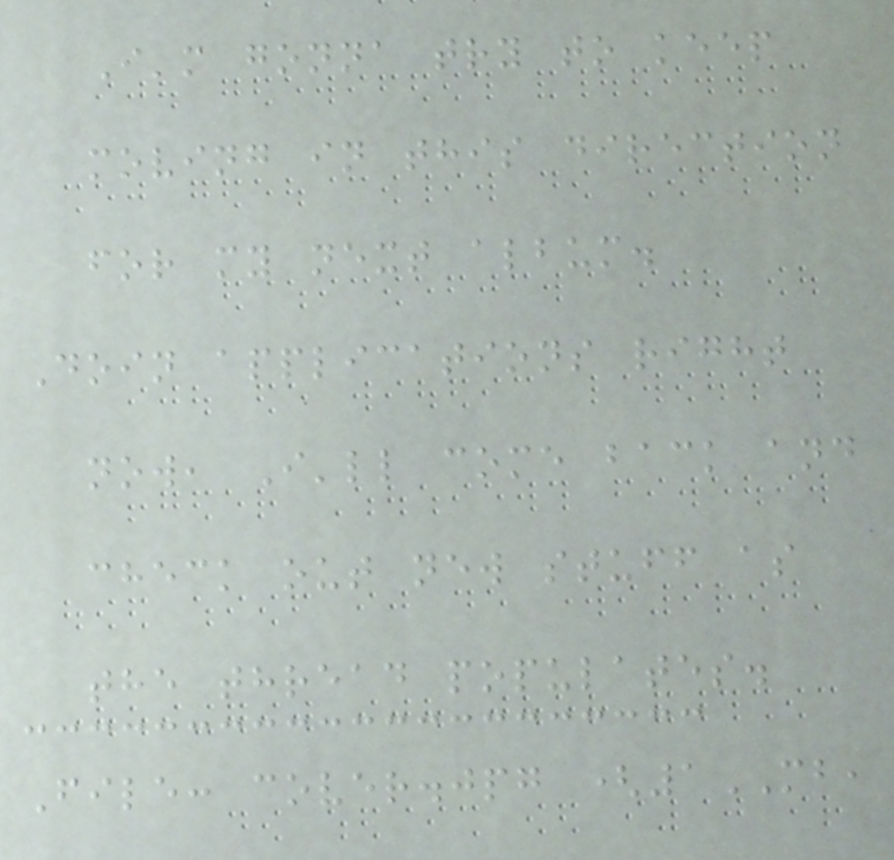I'm gonna try to keep
moving in this direction
for my next album.
Doin applications right
now, I'll come back and
check out new stuff as
the thread populates.
File: cover.jpg (1MB,
